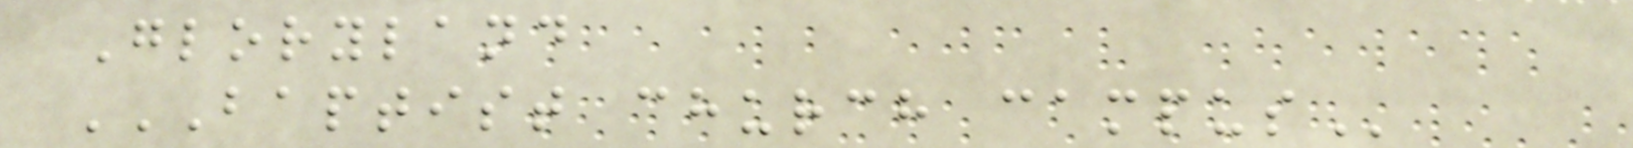Gloryland
BAPTIST CHURCH CAMPUS
